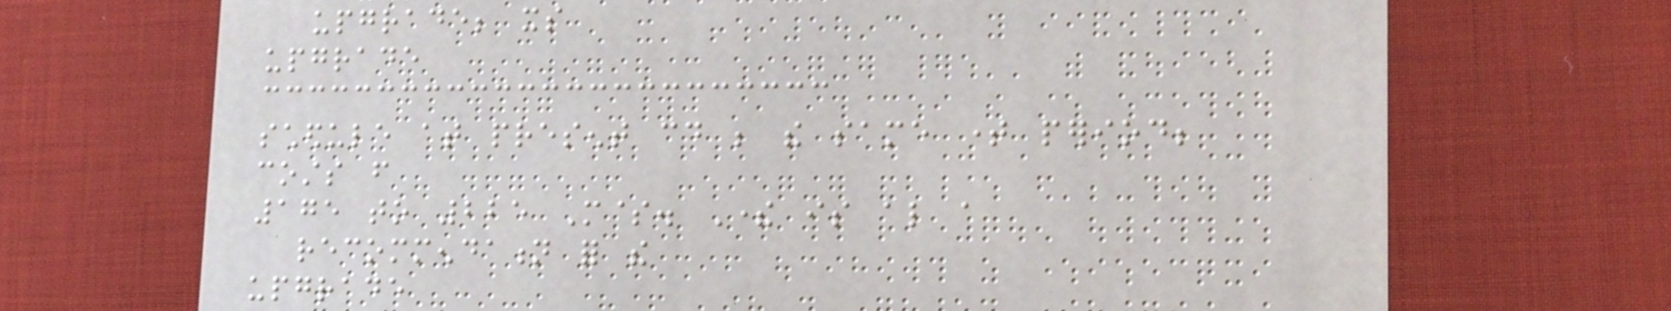upgrade; its
upgrade
schedule at present could be the same time period;
costs from
175 to 225 M$. There is also a
recommendation for the
upgrade
